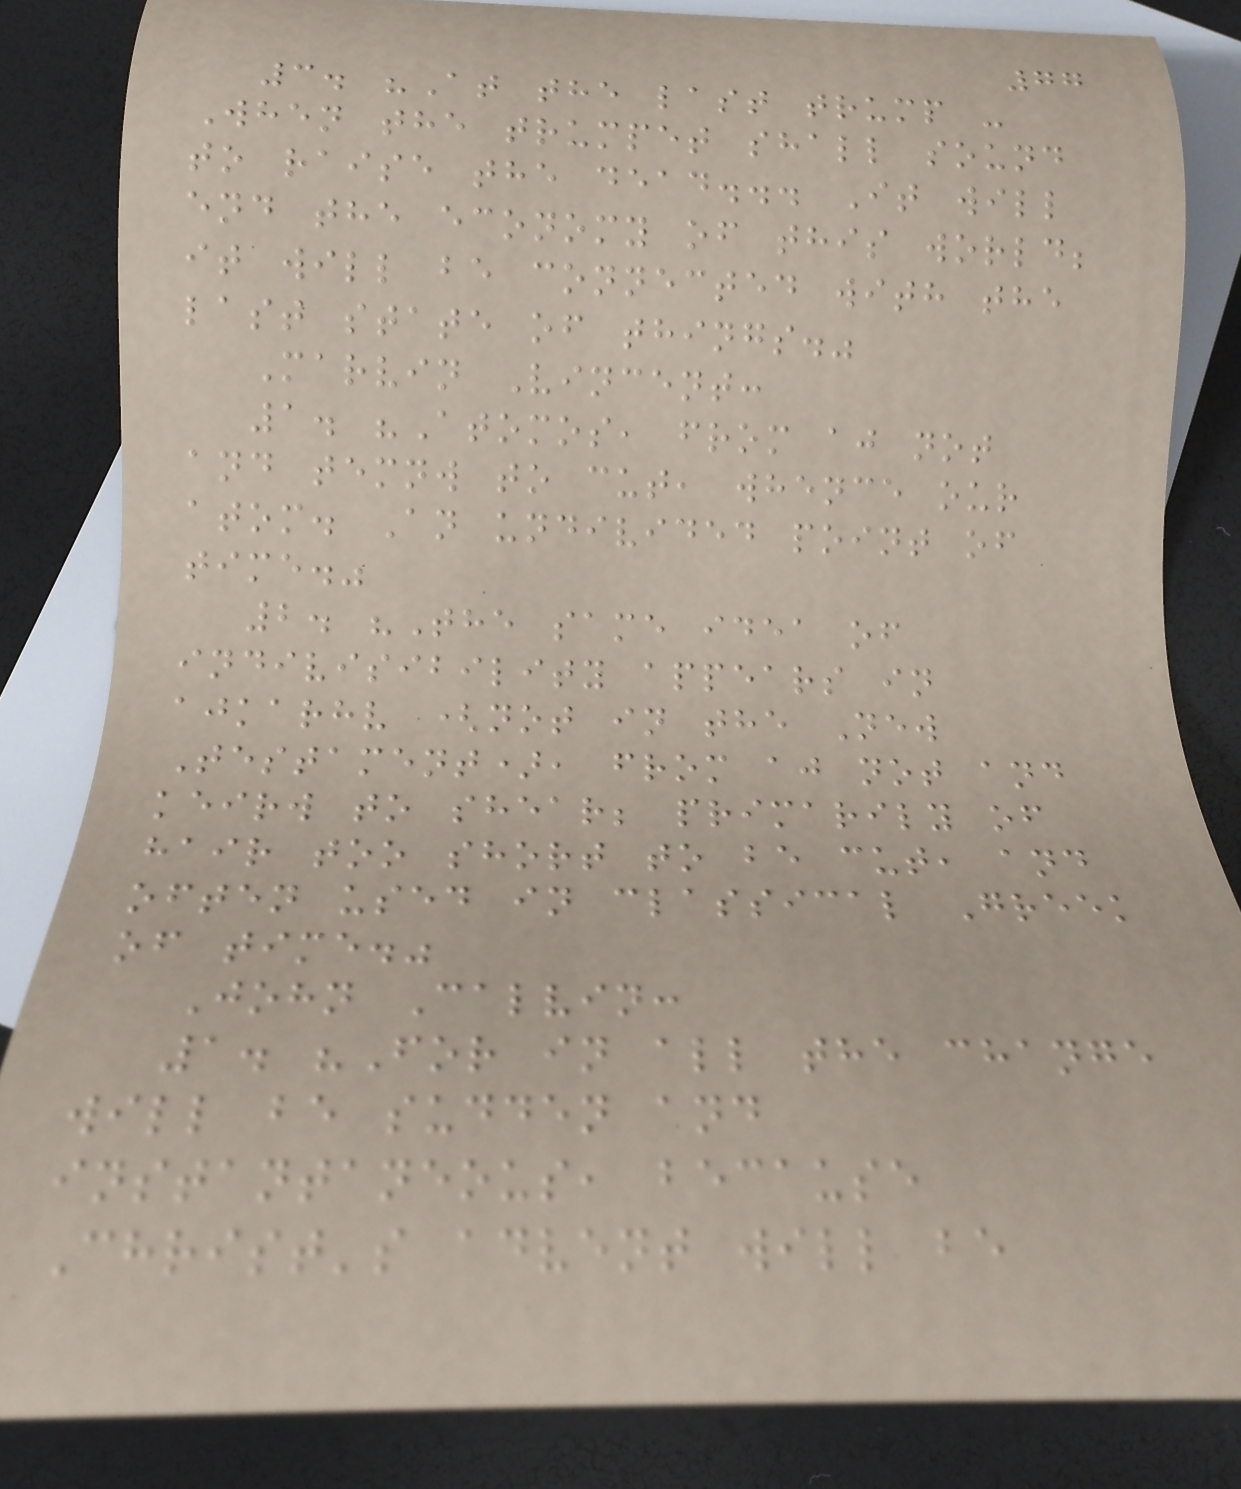77
3. "At the last trump -
When the trumpet shall sound
to raise the dead... It will
end the economy of this world;
it will be connected with the
last state of things."
Marvin Vincent:
1. "Atomos, from aj not
and temnw to cut, whence our
atom. An undivided point of
time."
2. "The same idea of
indivisibility appears in
ajkarhv (not in the New
Testament), from aj not and
keirw to shear; primarily of
hair too short to be cut, and
often used in classical Greek
of time."
John Calvin:
1. "For in all the change
will be sudden and
instantaneous, because
Christ's advent will be
